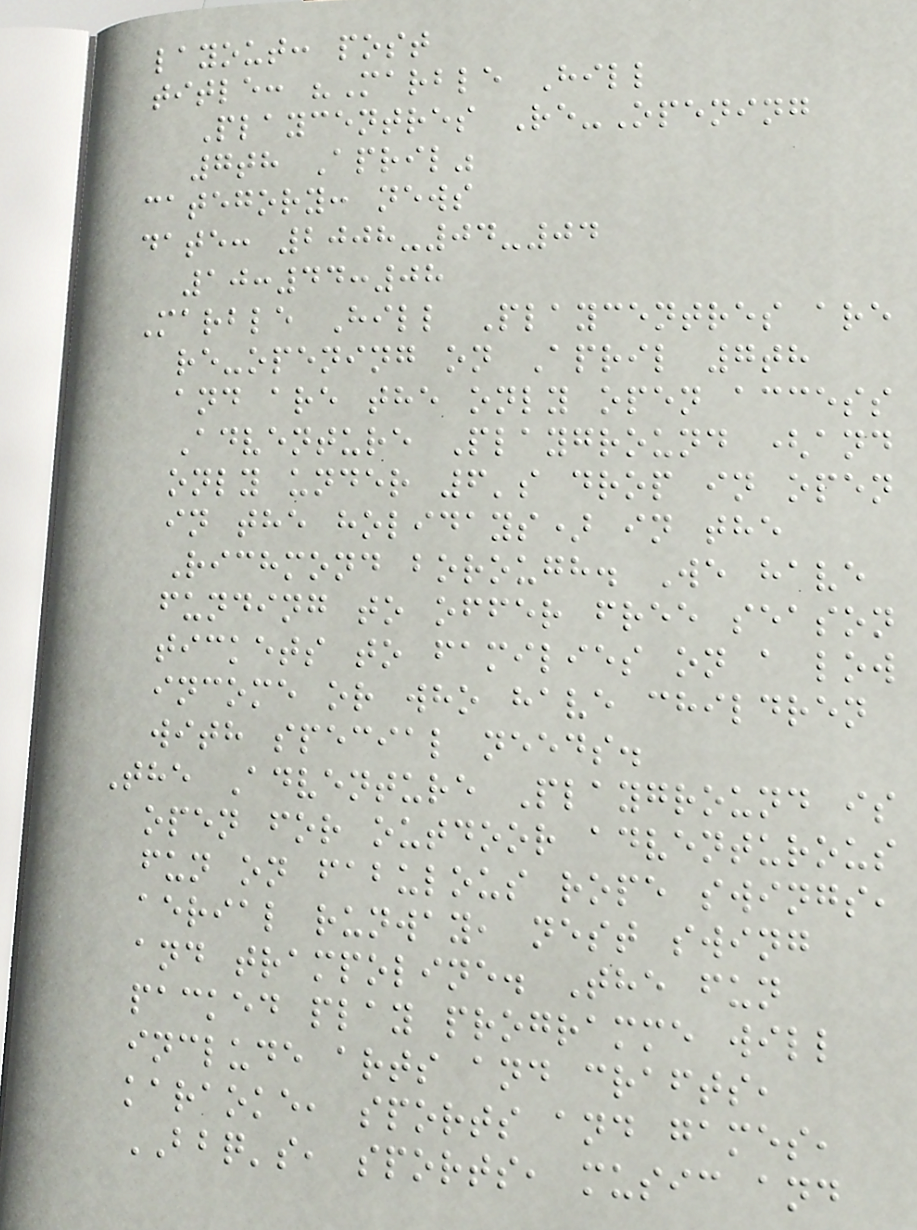layout: post
title: "Marble Hill
Playcentres Re-Opening
7th April"
category: news
date: 2008-04-04
10:44:08
Marble Hill Playcentres are
re-opening on April 7th
and are the only open access
Adventure Playground (and
only under 6's drop in open
in the holidays) in the
Richmond borough. We have
funding to offer free season
tickets to families on a low
income or who have children
with special needs.
The Adventure Playground is
open for outdoor adventurous
fun on fabulous rope swings,
aerial runway, nest swing
and trampoline. The fun
packed play programme will
include arts and crafts,
karaoke, sports and games,
BBQ's, sports, music and
